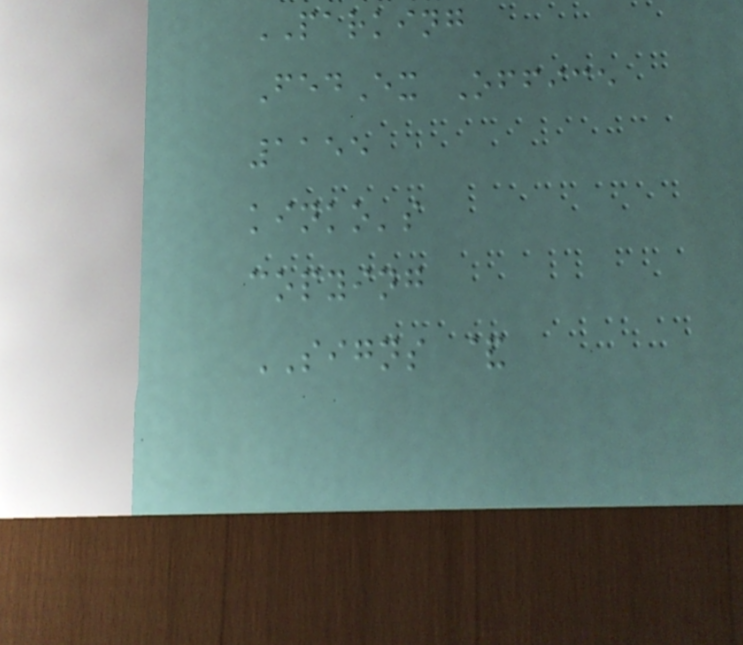PARKING
FedEx Office
1155
kinko's
copying
SIGNS &
